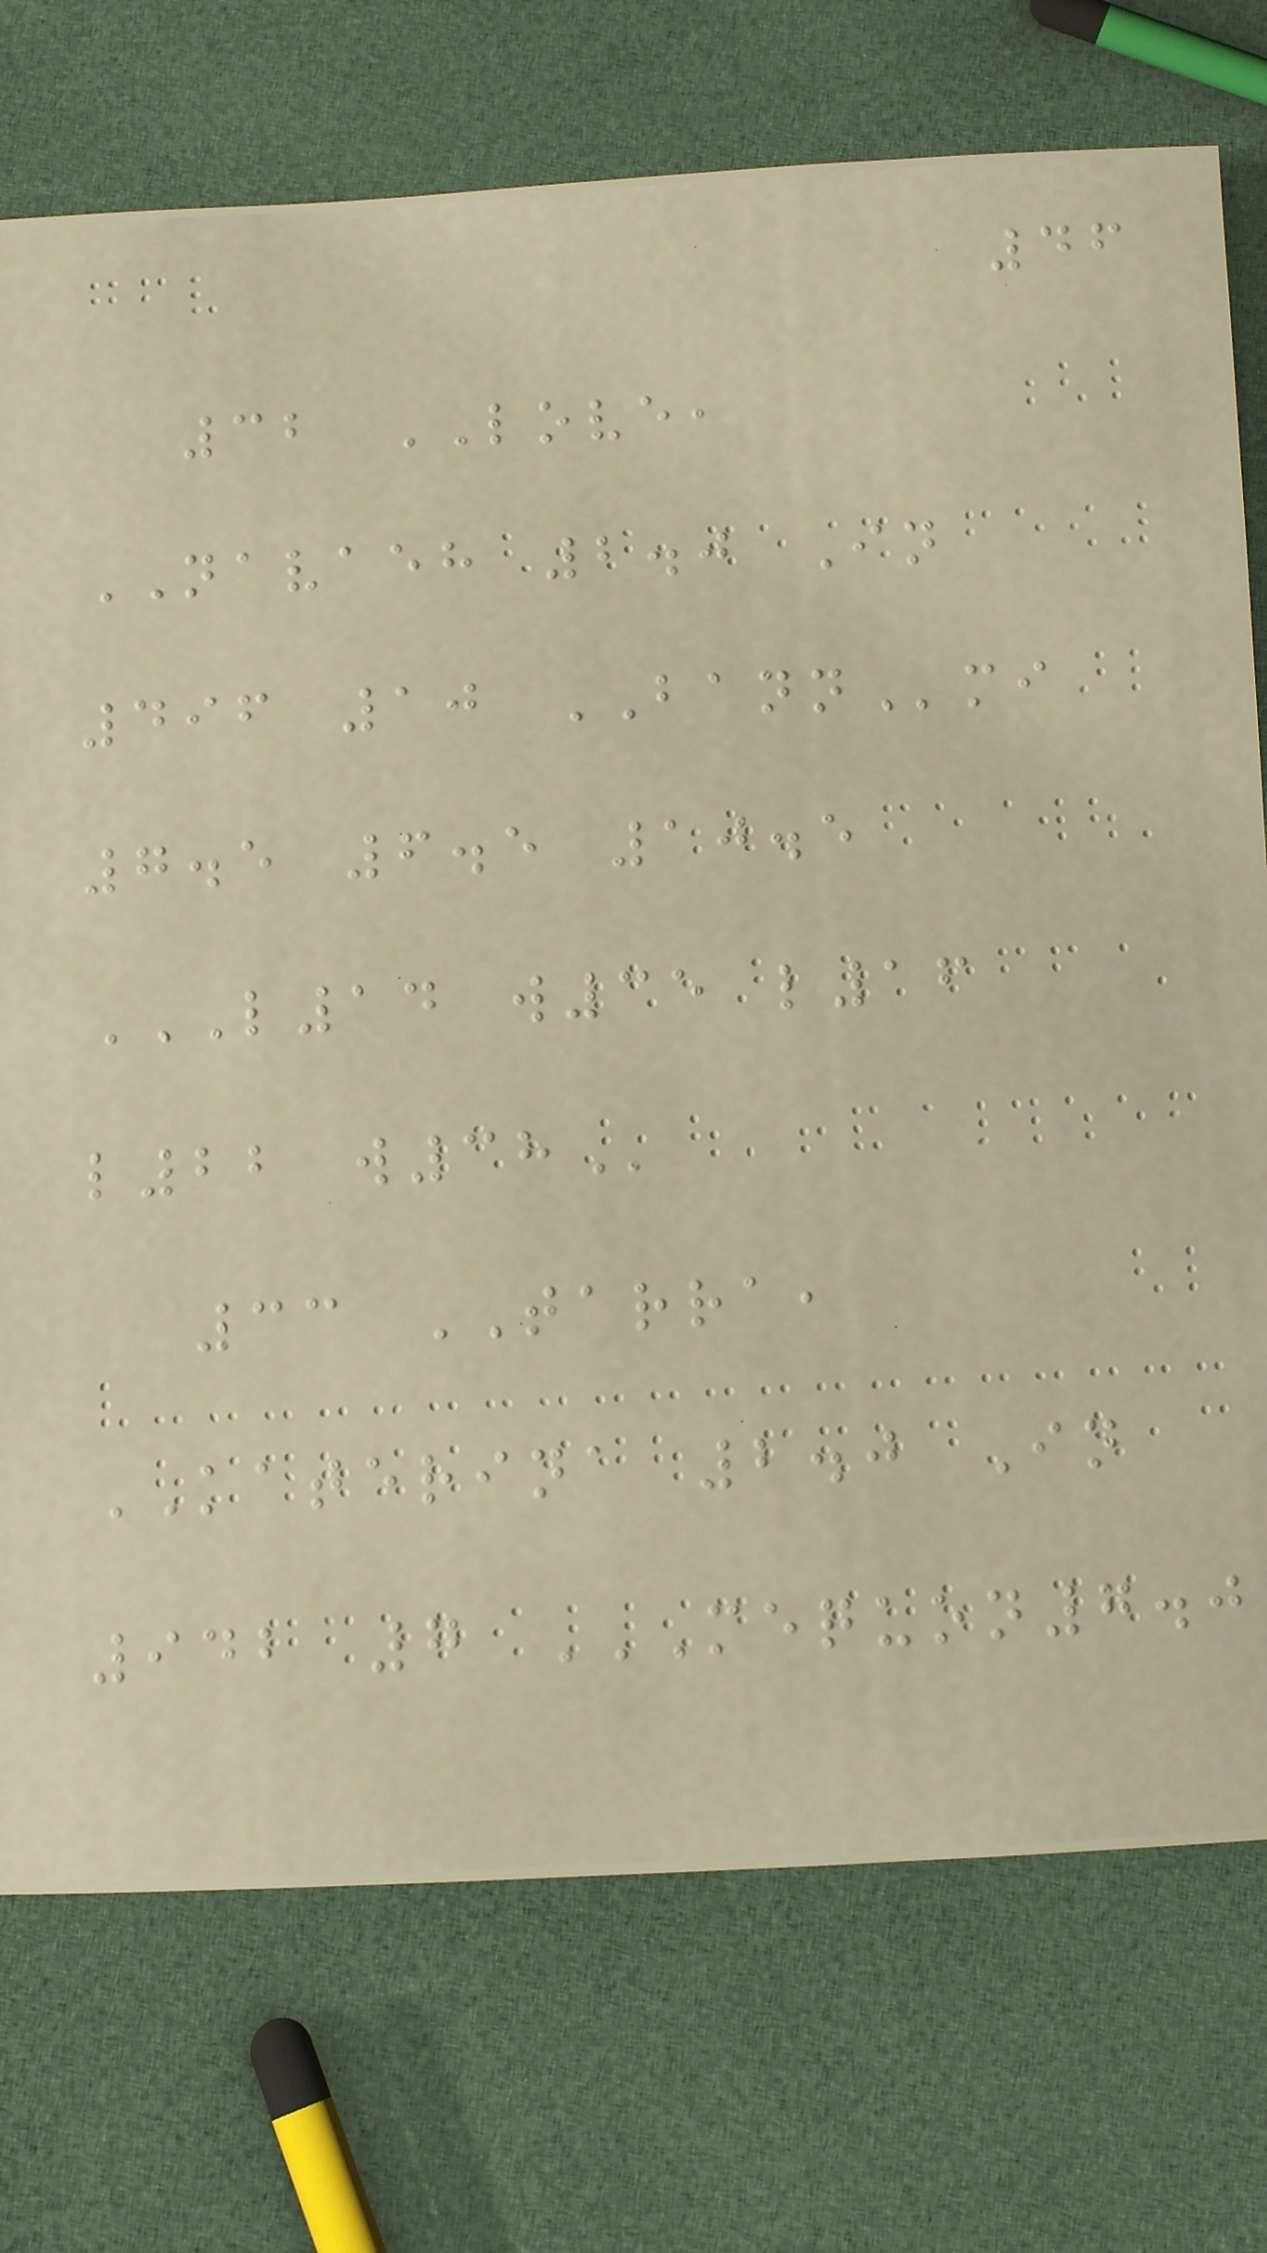46
32 LOVE,
NAVAEH 2.0 In
496 10 BANNmi
7.5 6.5 10.5
L14 W35 L16
L22 W38
33 TARRA,
KATERINA 2.0 In
942 7 MEQUON7.0
